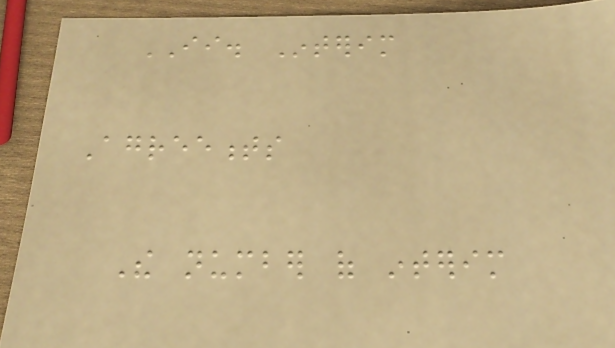II. Interim
Agreements
The number of interim
